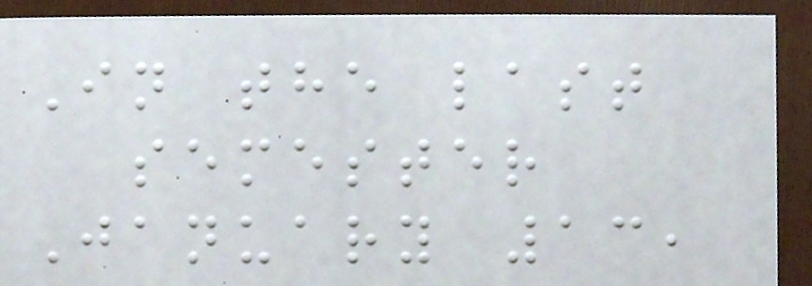In the last
semester
January 13,
